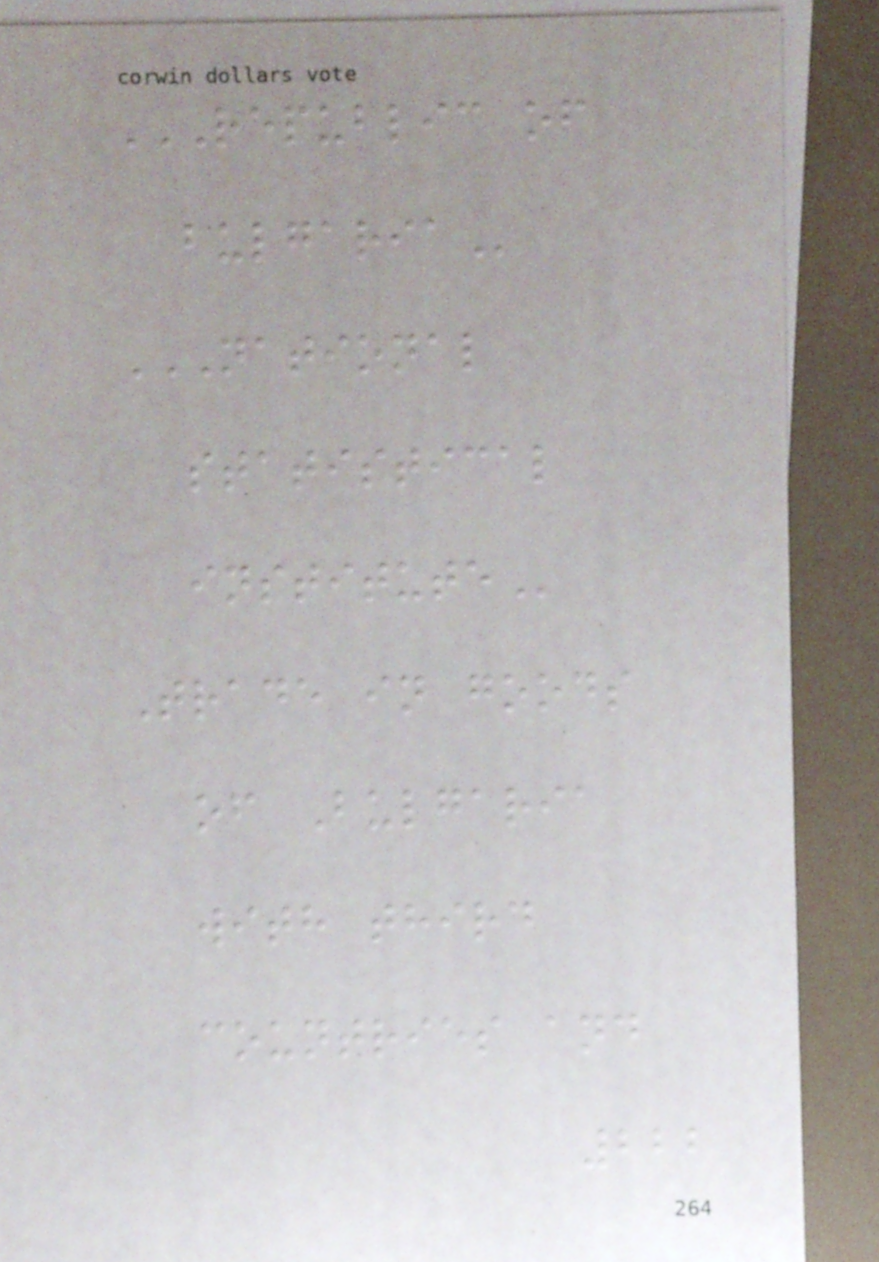REPUBLIC OF
BULGARIA
NATIONAL
STATISTICAL
INSTITUTE
Trade in goods
of Bulgaria
with third
countries and
222
